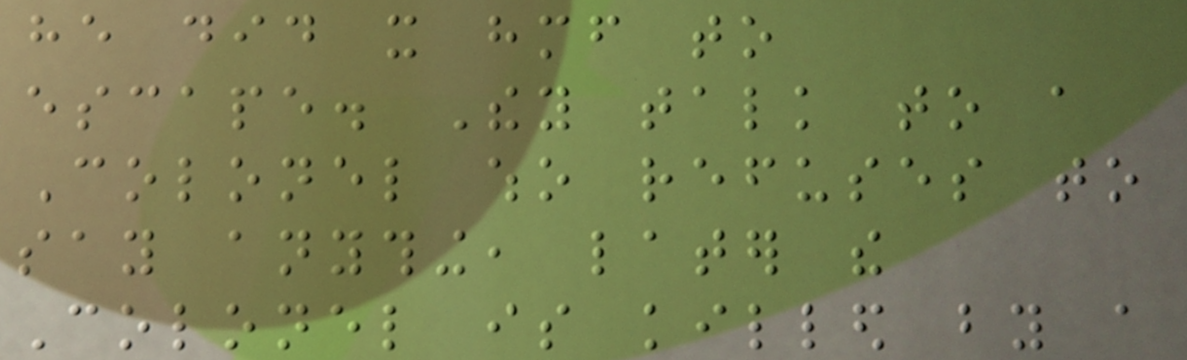he did it himself to
escape. They talk to a
Colonel who refuses to
say anything, later the
Colonel is killed by a
